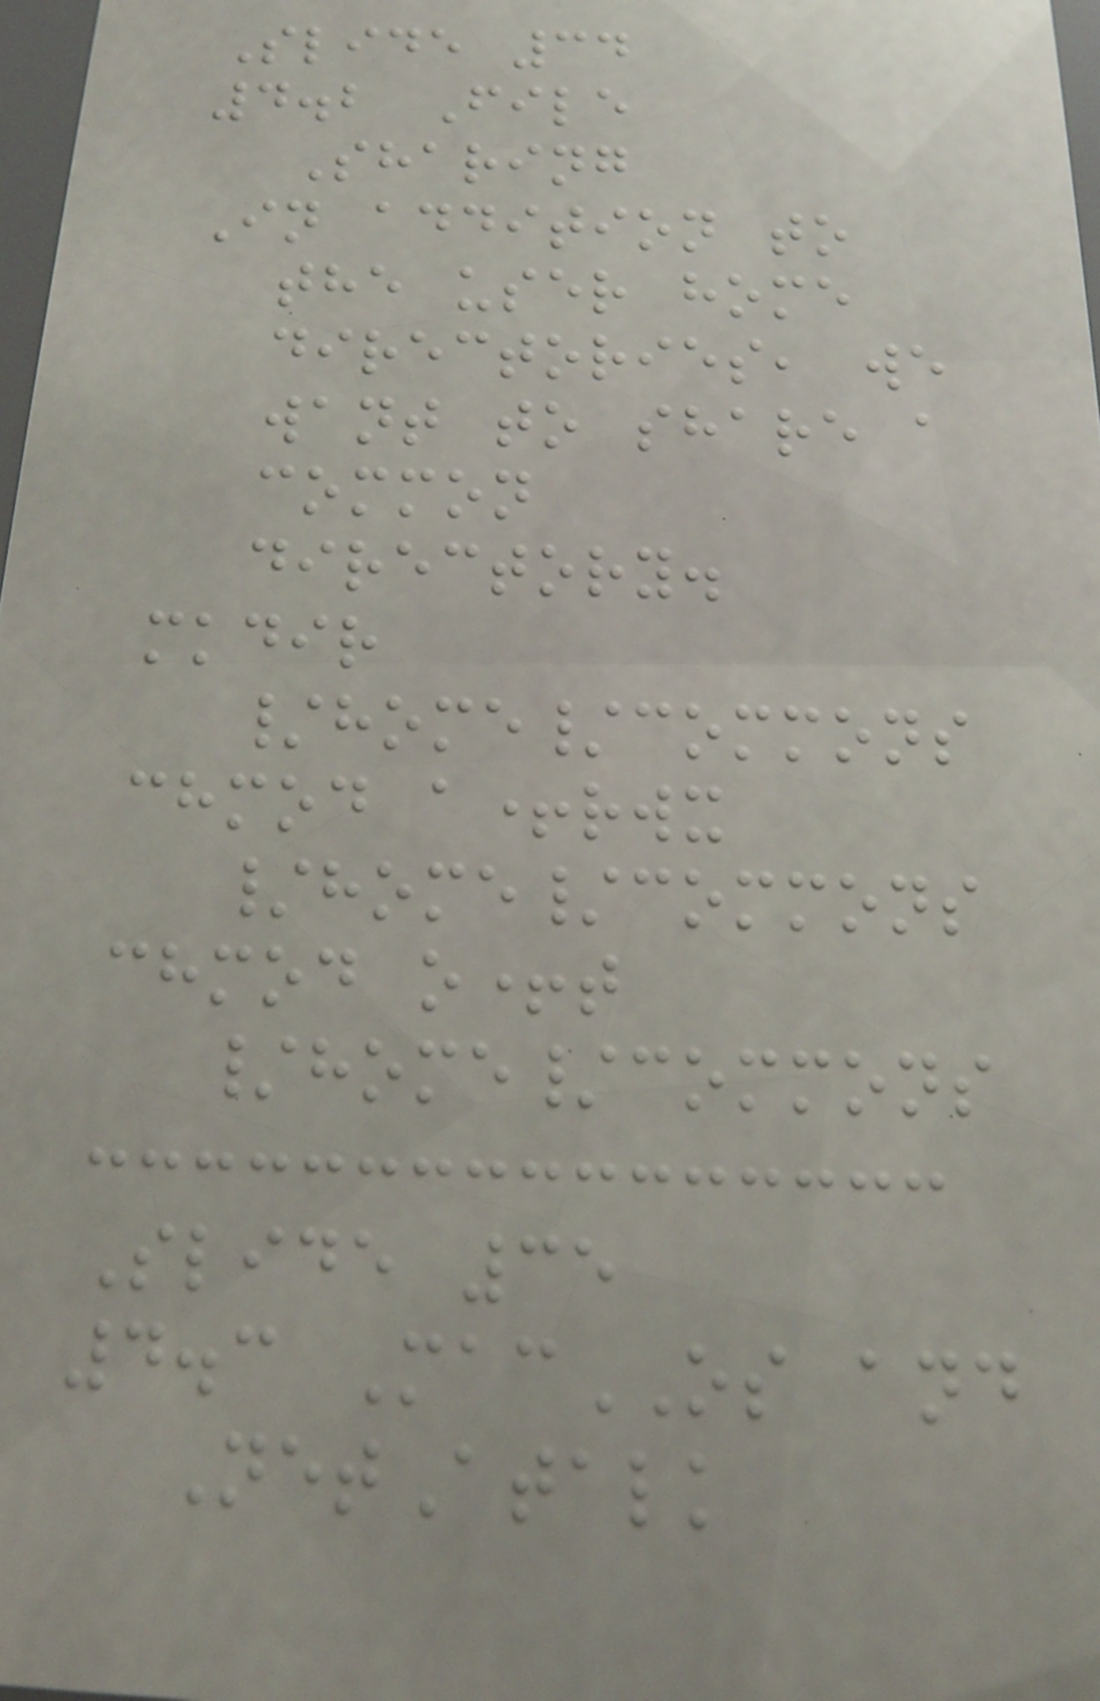Slide 34
4.2 File
Sharing
In addition to
the user home
directories, we
want to share a
common
directory.
mkdir
/home/commons
chmod a+rwx
/home/commons
chmod o+t
/home/commons
Slide 35
4.3 MacOS and
NetAtalk
